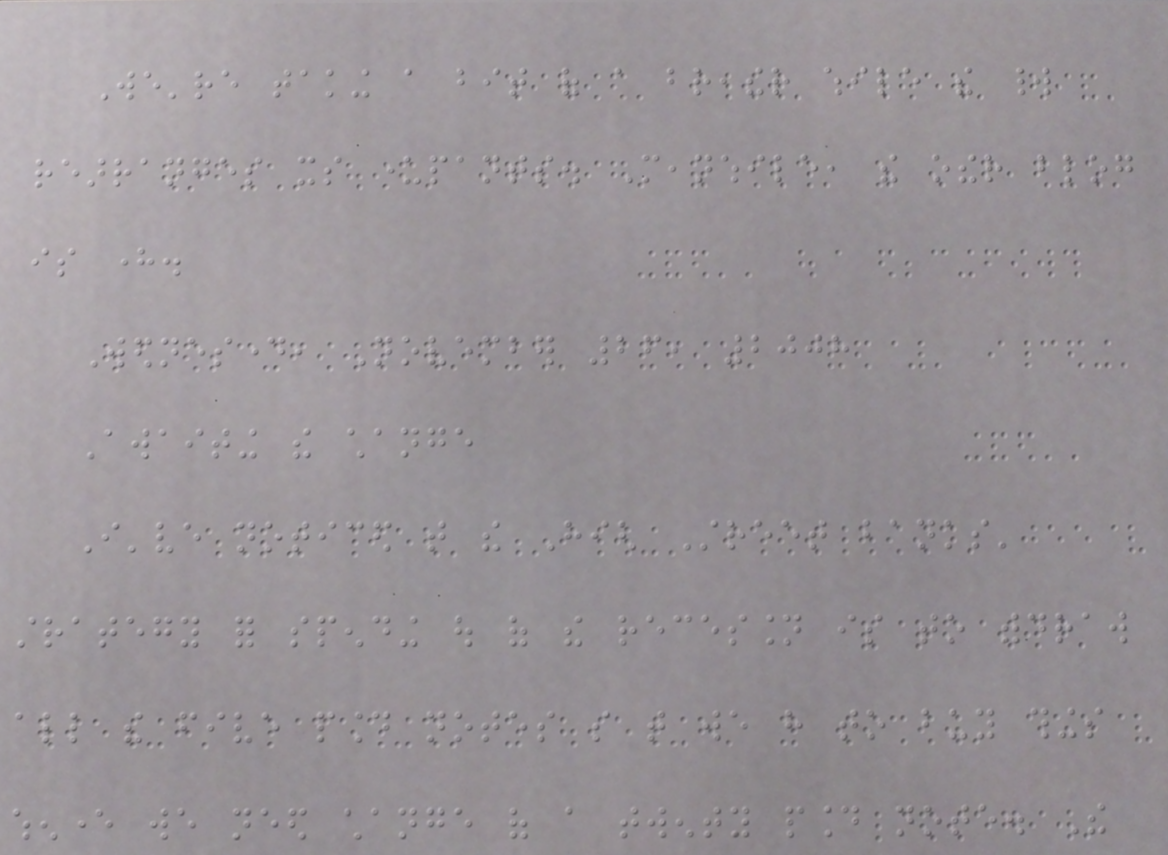We're taking a bit of a breather while the world
rearranges its underpants. Meanwhile, the other blog
is here.
Wednesday, November 26, 2008
Awaiting the change
I've noticed that the High Street banks'
strategy for spending out of the recession is to withdraw
all the five pound notes so that we have to buy things
whenever we need change of a twenty pound note. The
